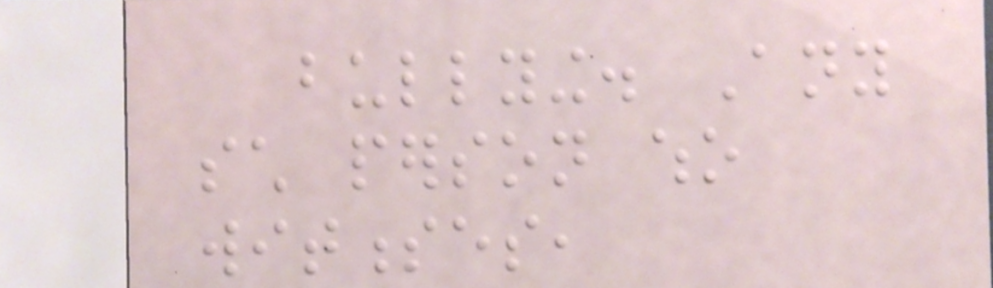bullying. Any
such person who
witnesses,
